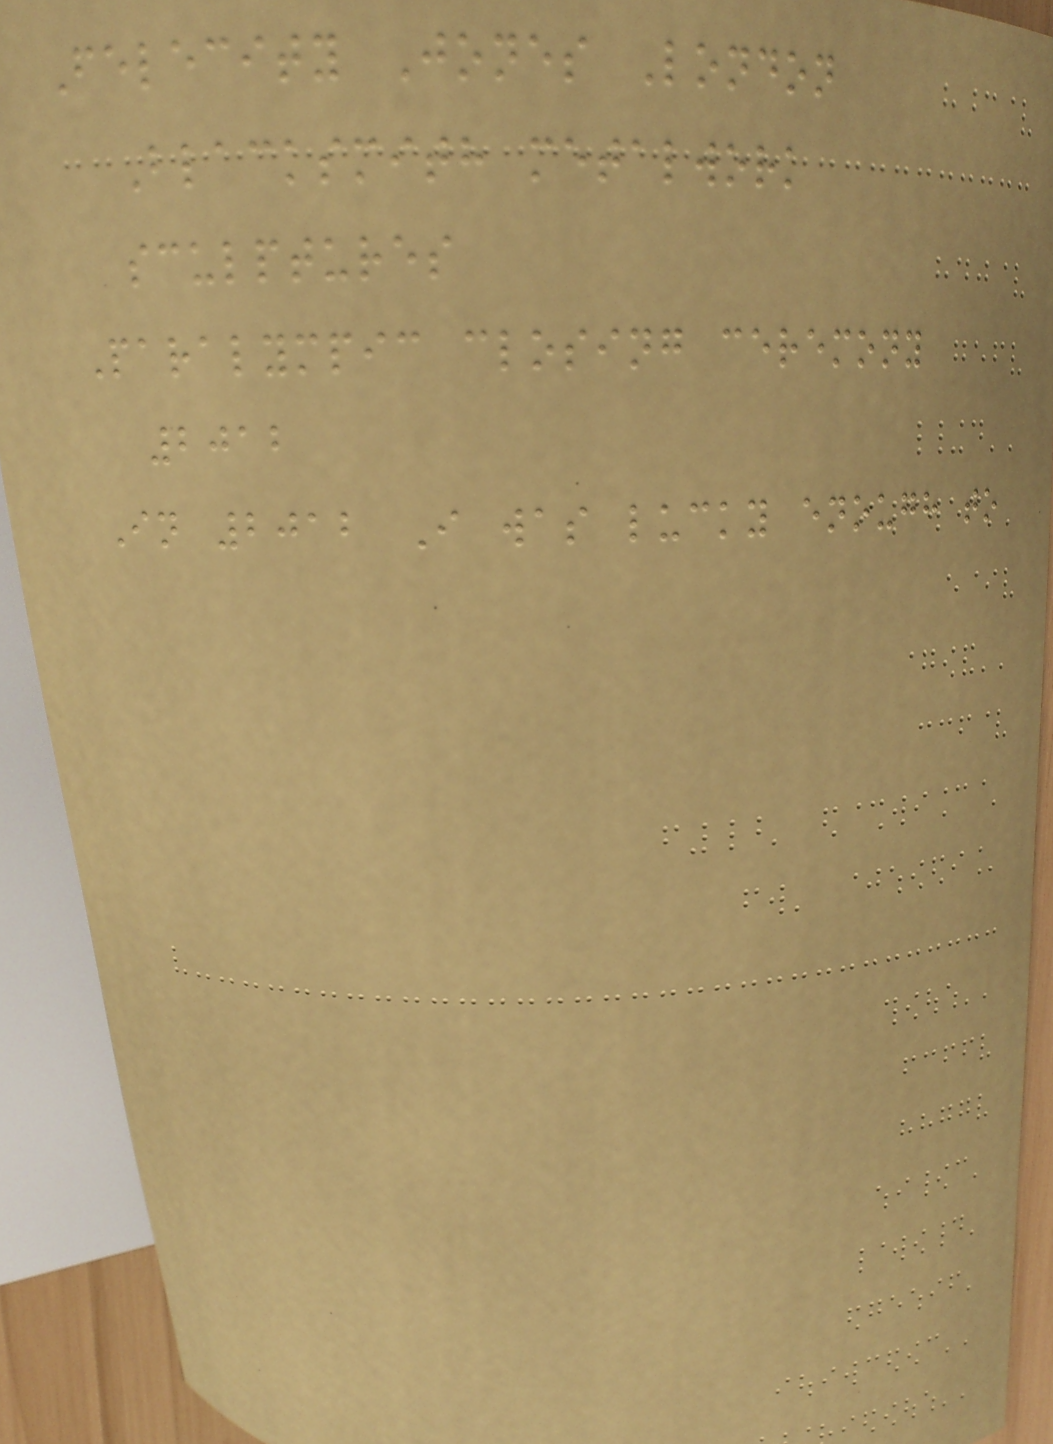Felecity Jones London
Blacksmith metalwork
sculptures
Paralympic closing ceremony
2012
In 2012 I was lucky enough to
